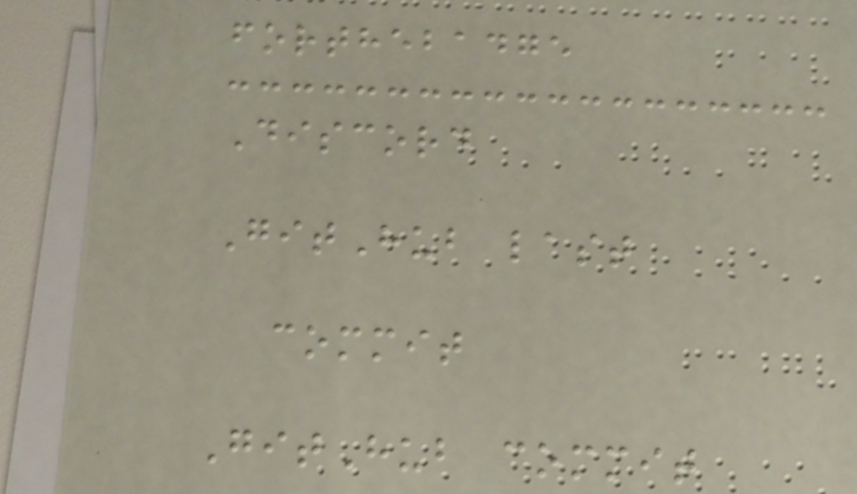forthebadge
Discord
GitHub last
commit
GitHub commit
